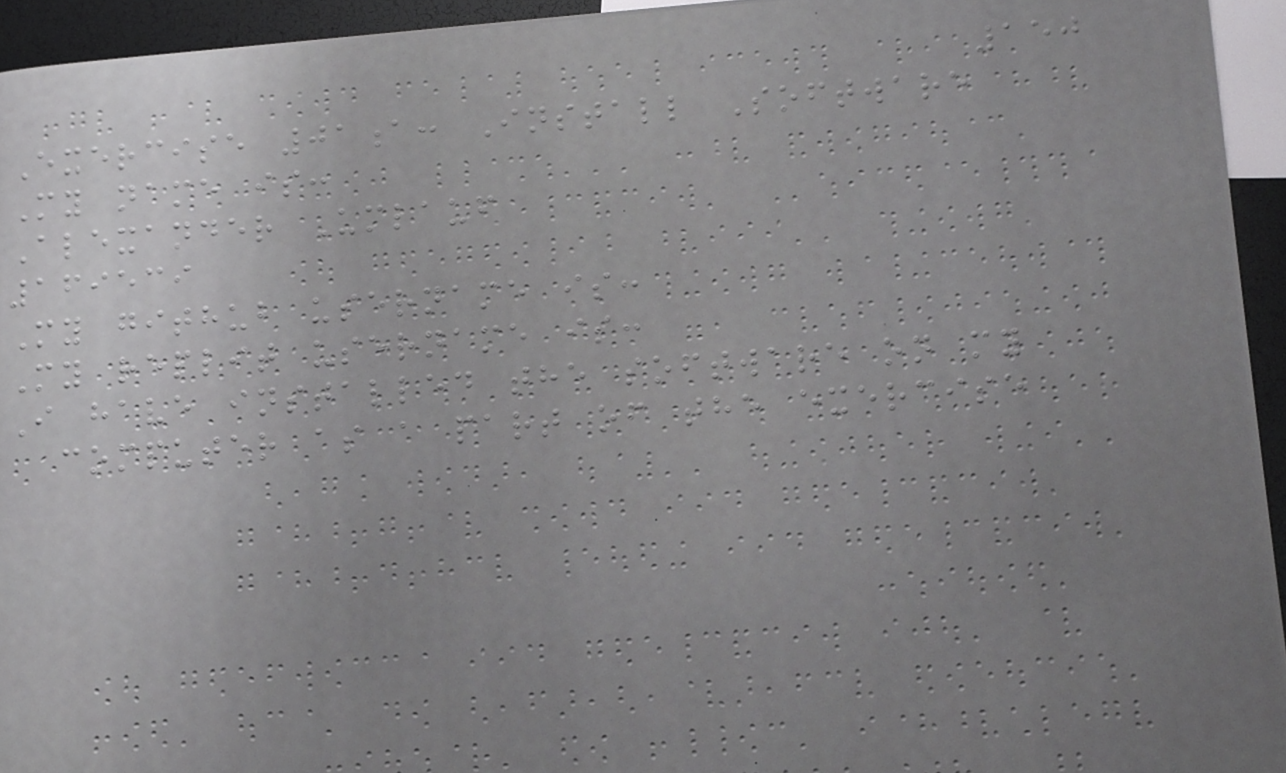150
Exercise 01a: Install Software
My name is:
Alexander Umlauf
169539
My github username is:
My replit username is:
I have installed the software on my
computer as a part of the exercise
